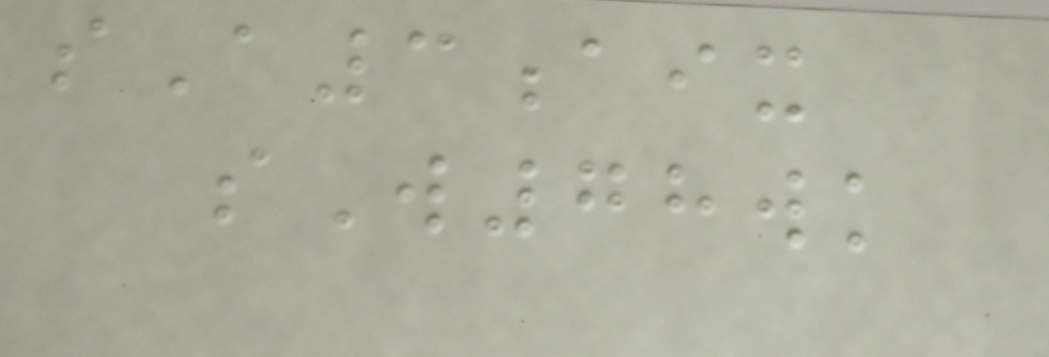sA3aix
sW78wk
